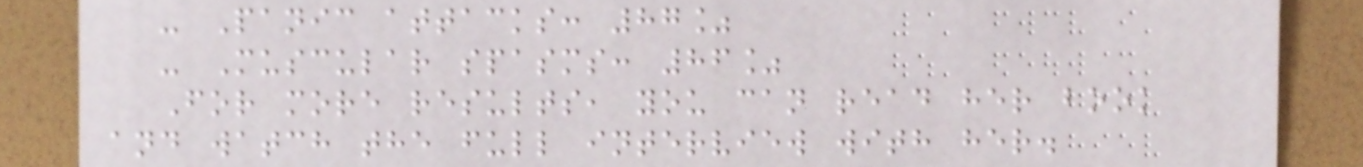- Panic attacks: 87%
- Muscular spasms: 86%
For more results, you can read her book
and watch the full interview with her.
